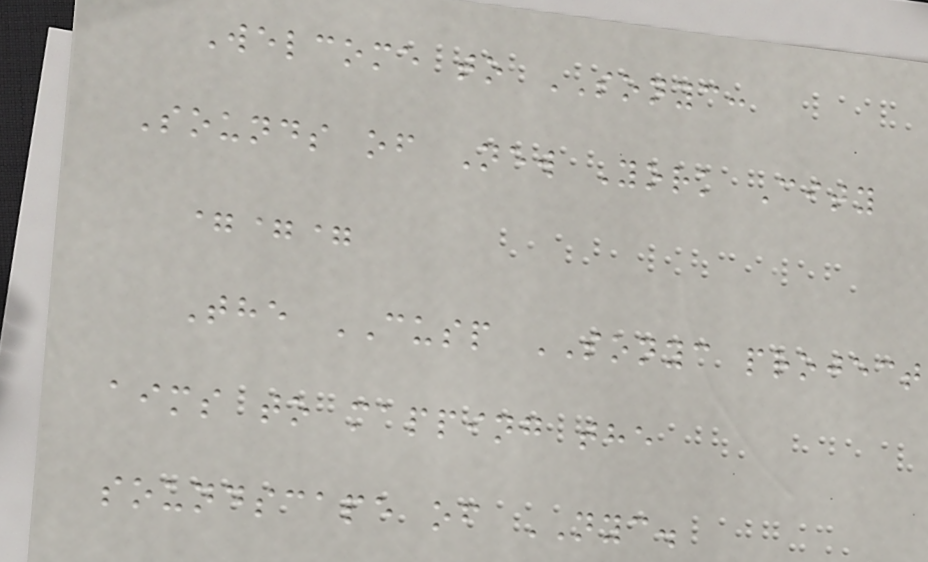Welcome to SONYC:
Sounds of New York City
===
The CUSP SONYC project
aims to mapping the
soundscape of NYC.
